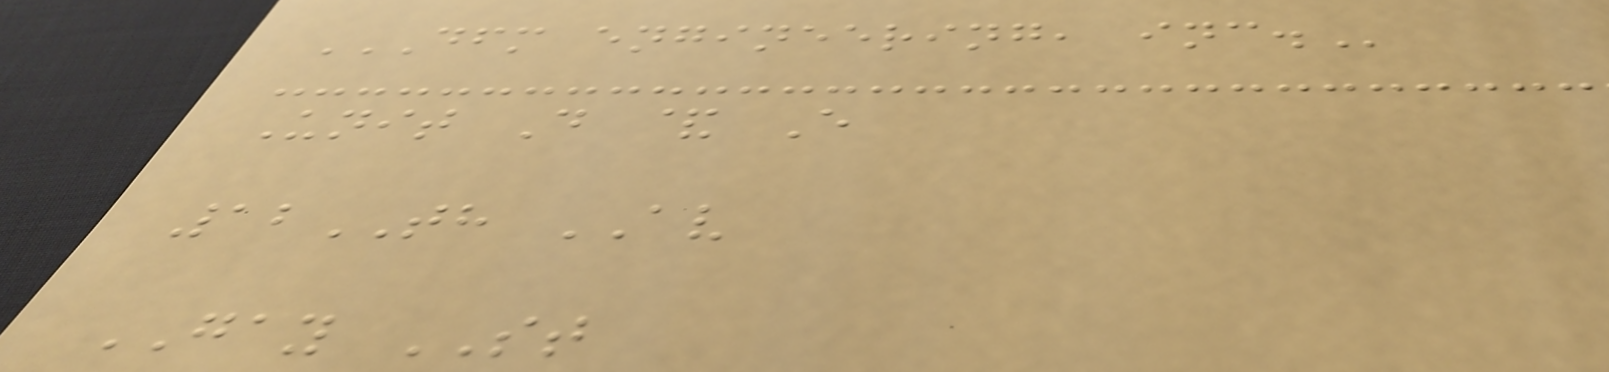DFM ENGINEERING, INC.
Unit D & E
12TH AV
GAY ST
